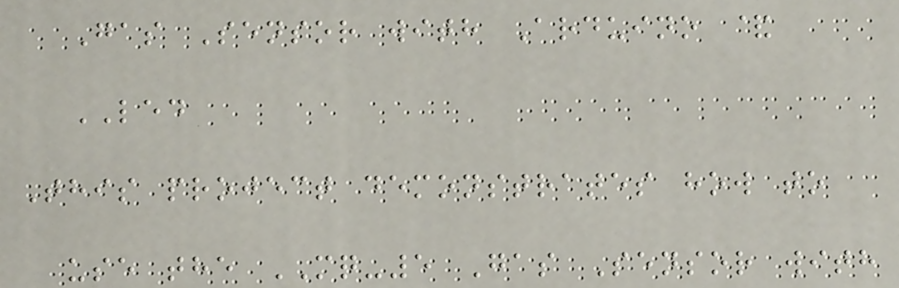Gas Sensor with Arduino &
LED
This project demonstrates how to
use the MQ-5 Gas Sensor with
